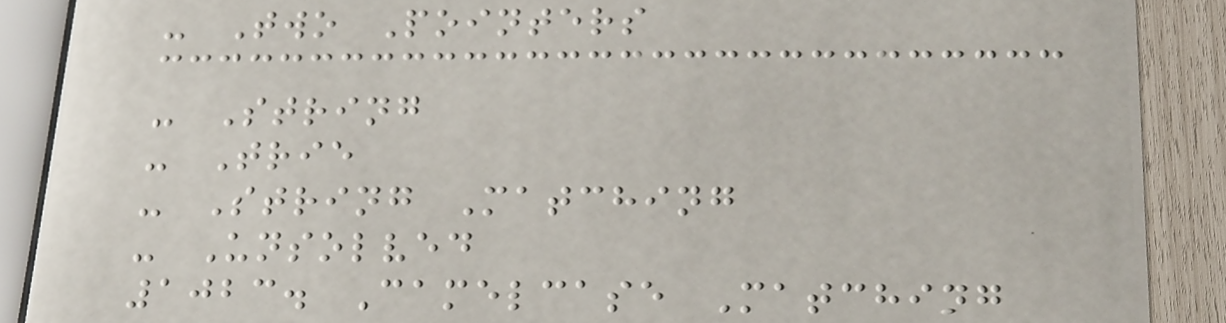- Two Pointers
- String
- Trie
- String Matching
- Unsolved
1023. Camelcase Matching
